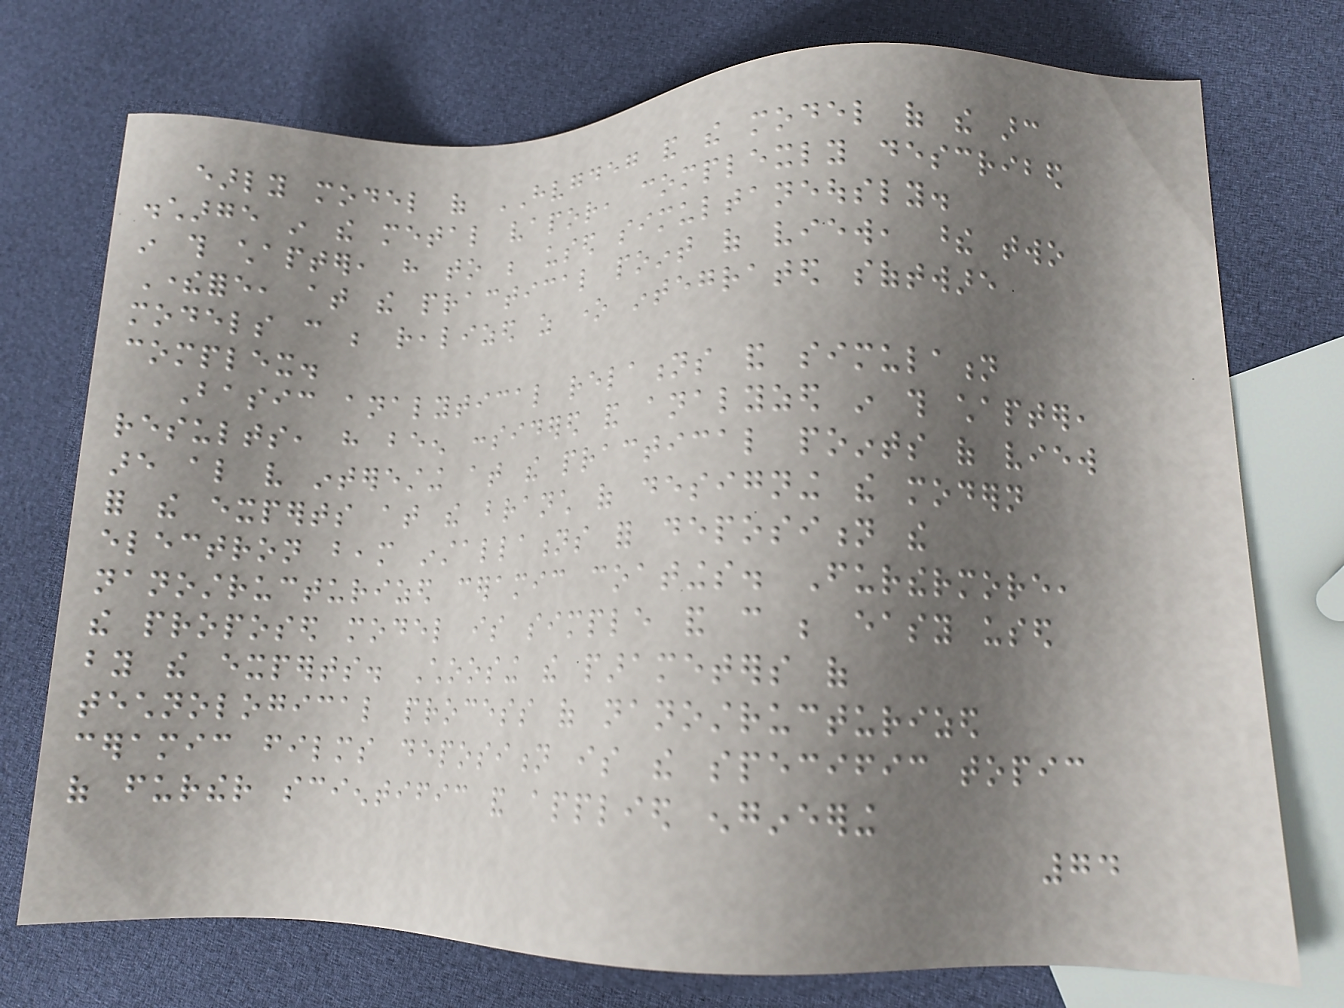early model of HVGDEG and the model of the arc
discharge in the metal vapor, complexly described
in this chapter, have to be used simultaneously.
Therefore, at the practical point of view, these two
models can be realized as one integrated software
complex.
Basic analytical relations and simulation
results, have been considered and analyzed in this chapter,
are also very interesting at the practical points of view
for the experts at the branch of designing the modern
electron beam installations for deposition the
nanostructurized ceramic coatings. Furthermore,
the proposed model is simple and can be easy used
by the experts. Choosing the parameters of
technological process of nanostructurized
ceramic films deposition is the specific topic
of further scientific and applied engineering
74
